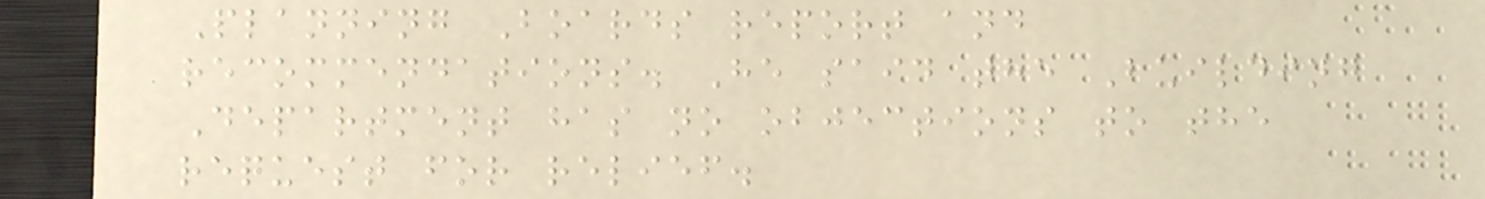Planning Boards report and
recommendations. He said the Building
Department has no objections to the
request for relief.
